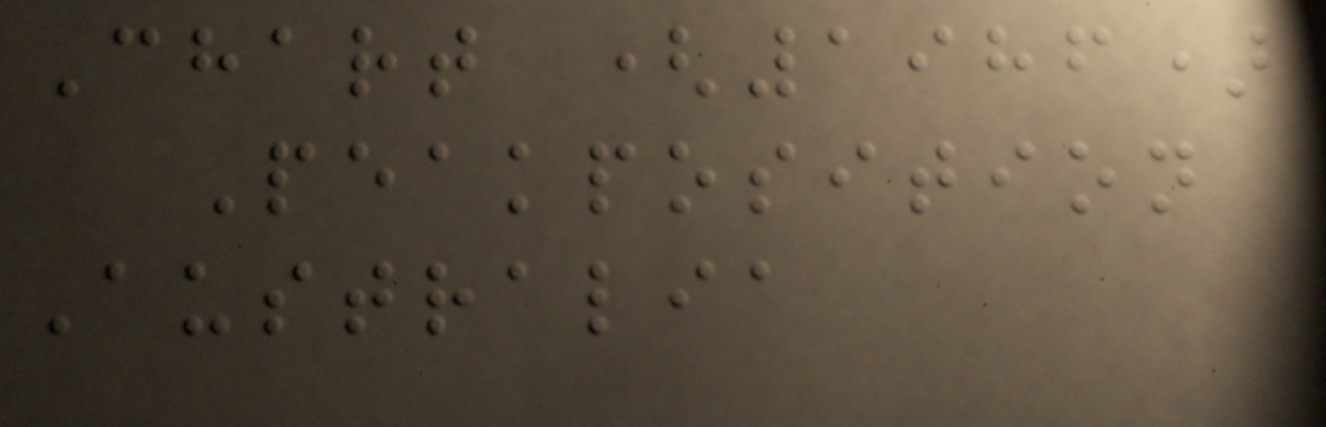Chart (1986)
Peakposition
Australia
